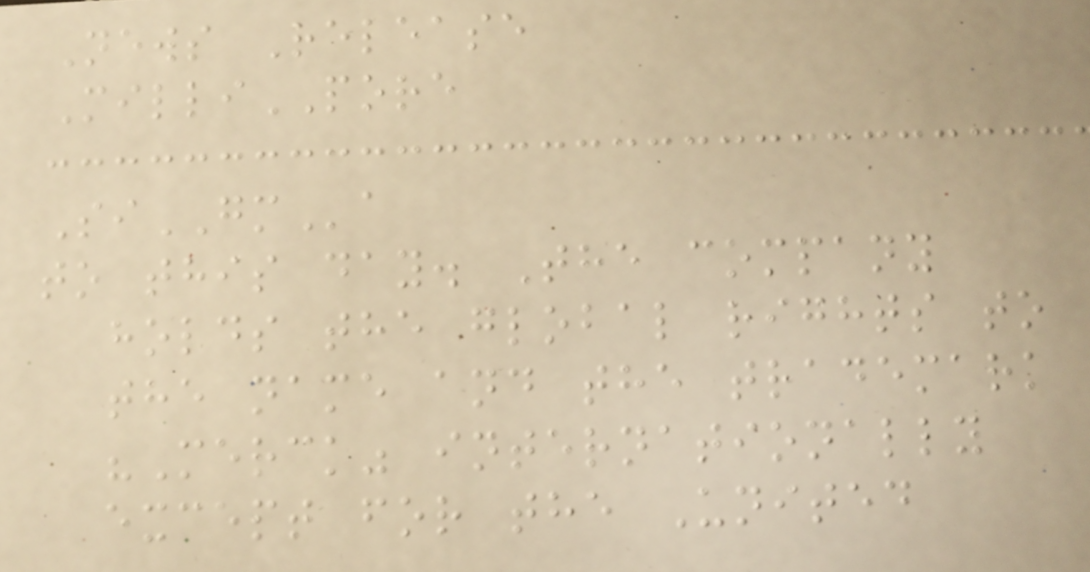News Release
MilliPORE
SiGMa
to this day. The company
holds the global rights to
the name and the trademark
"Merck" internationally
except for the United
